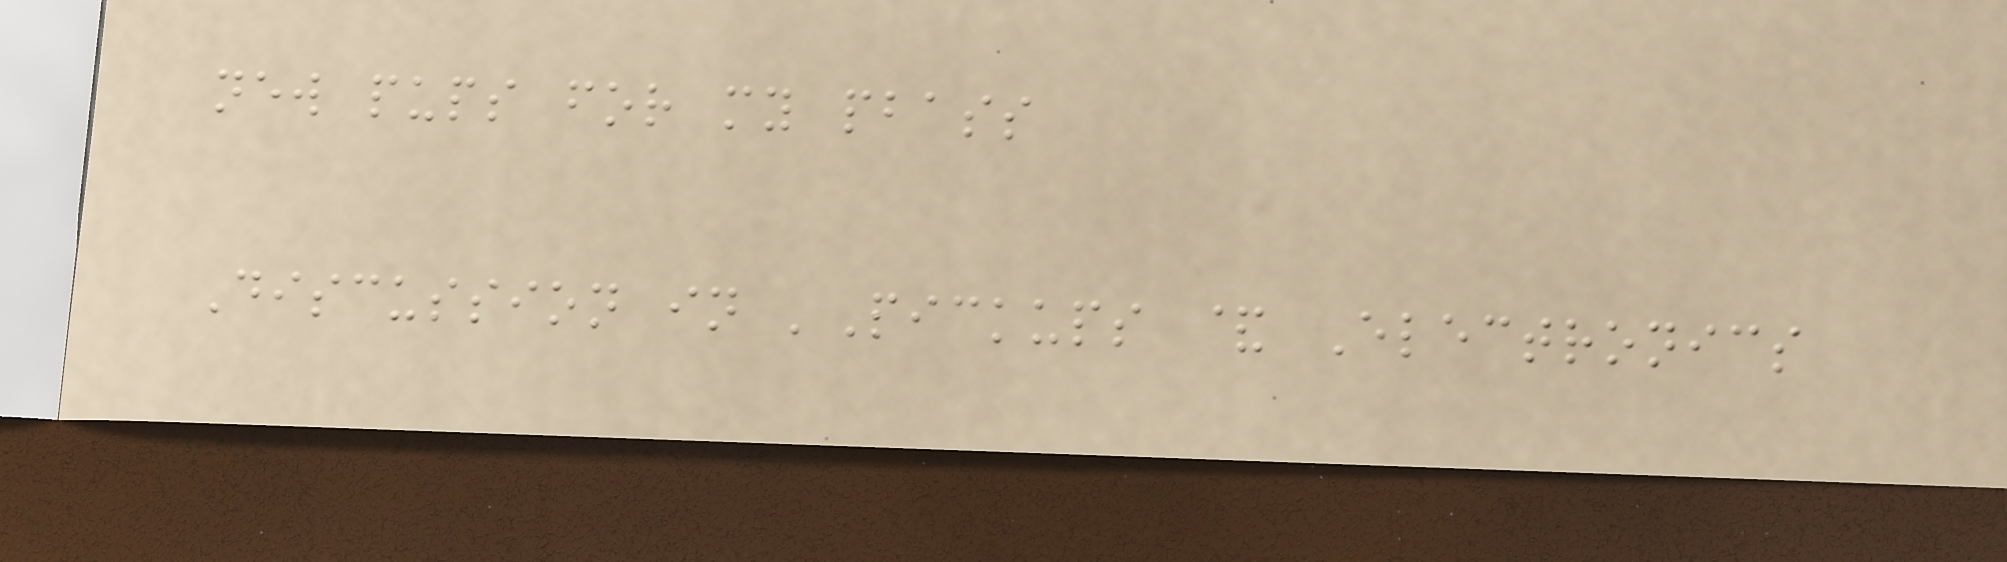new pups for my pbass
Discussion in 'Pickups & Electronics
